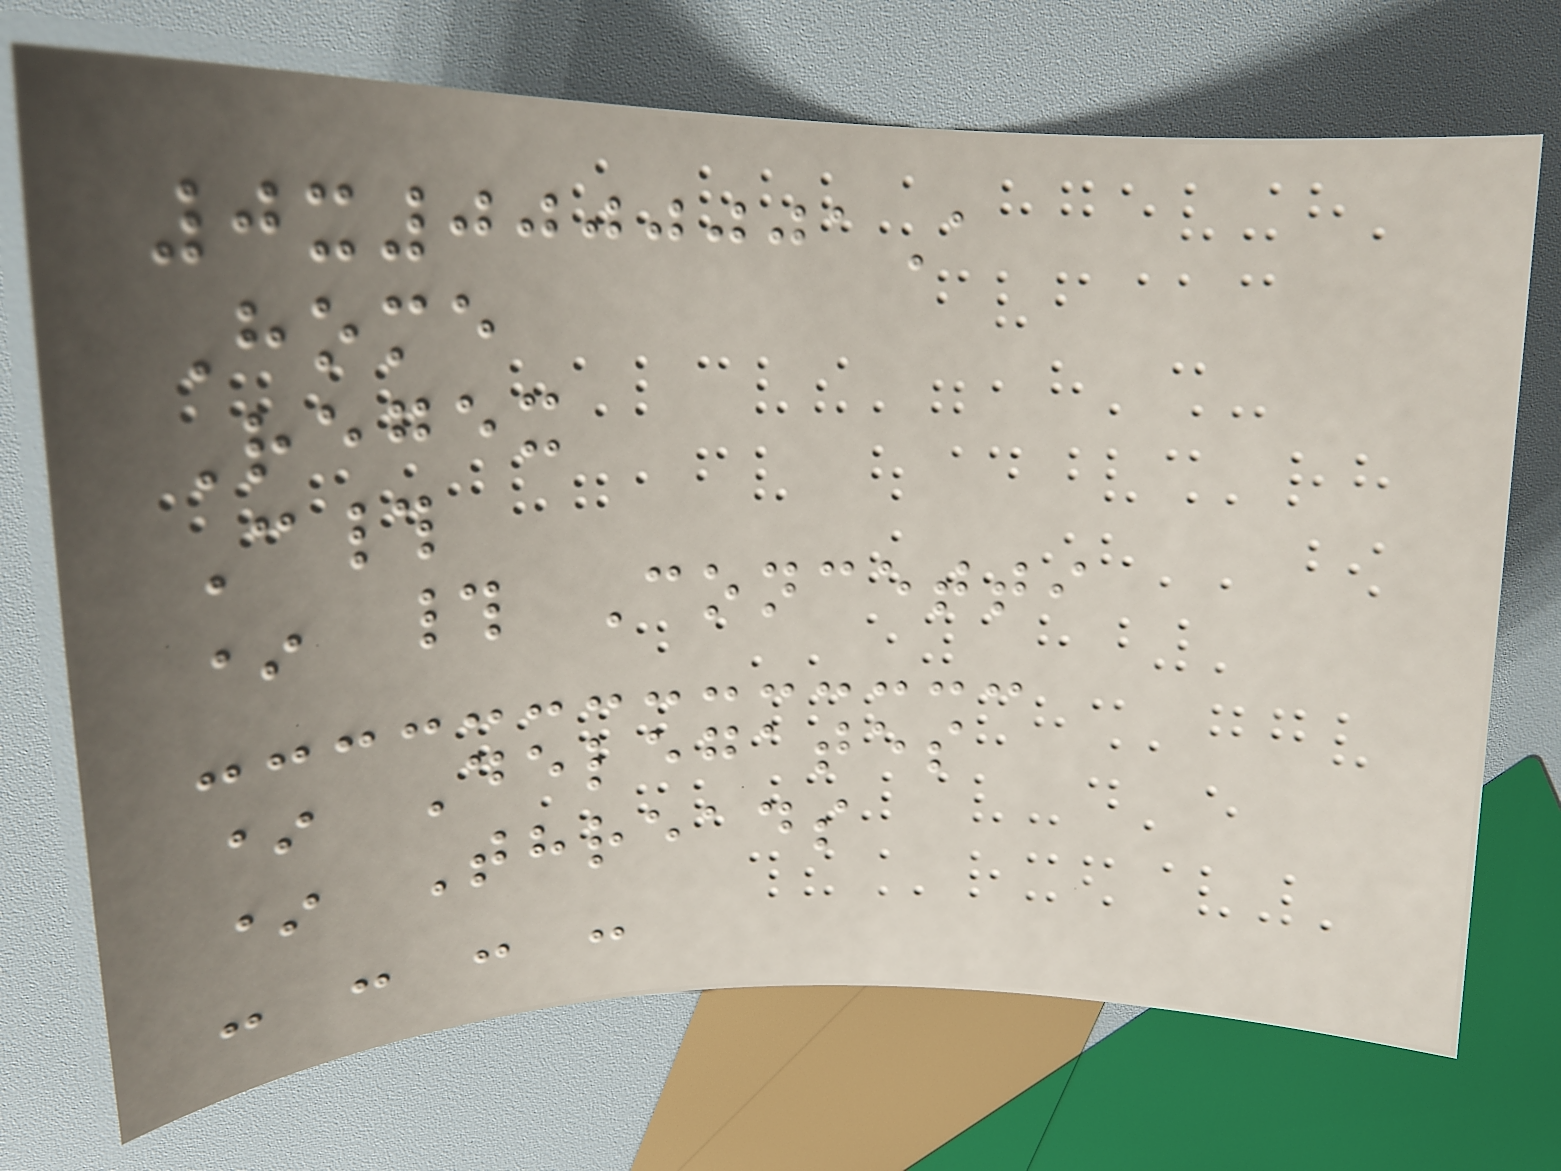0x0000001A
Home
Regex
C#
* # Concetti
* Delegates
* Threads
- - - -
